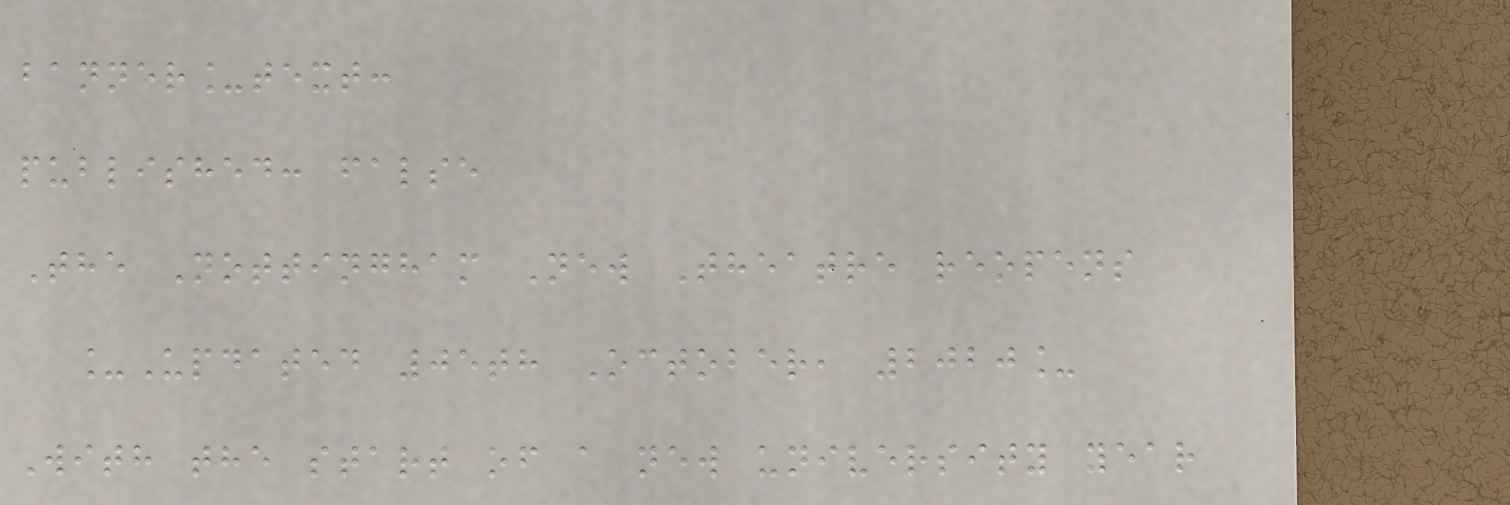banner_text:
published: false
The Nottingham New Theatre reopens
_Updated 05th October, 2020_
With the start of a new university year
